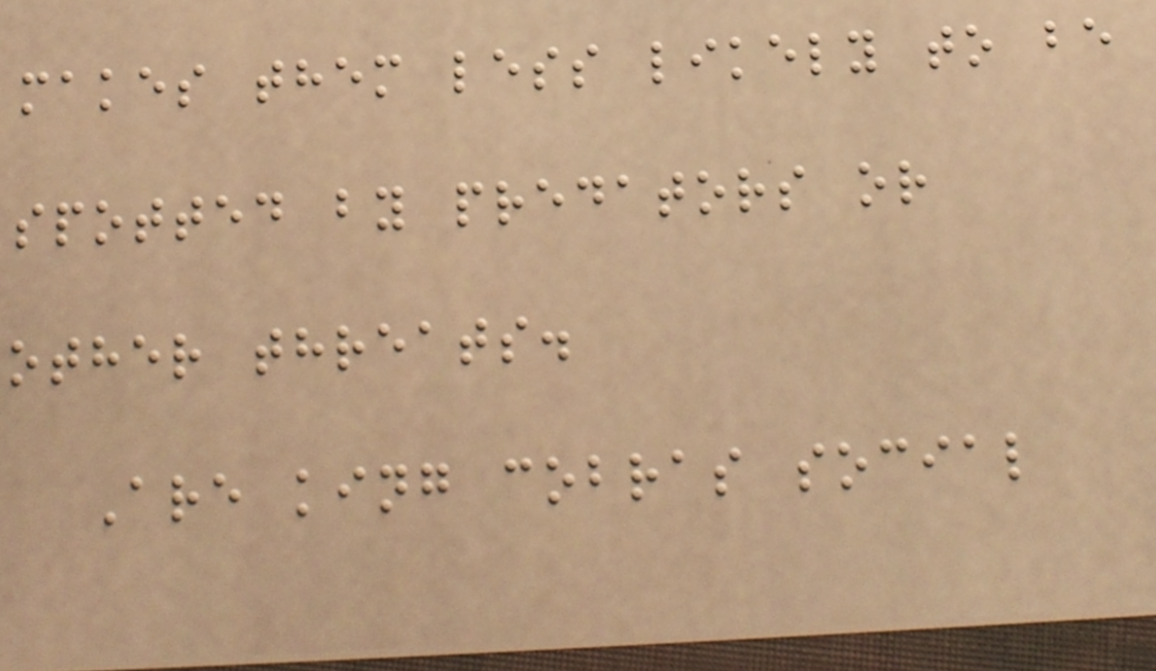makes them less likely to be
spotted by predators or
other threats.
Are king cobras social
